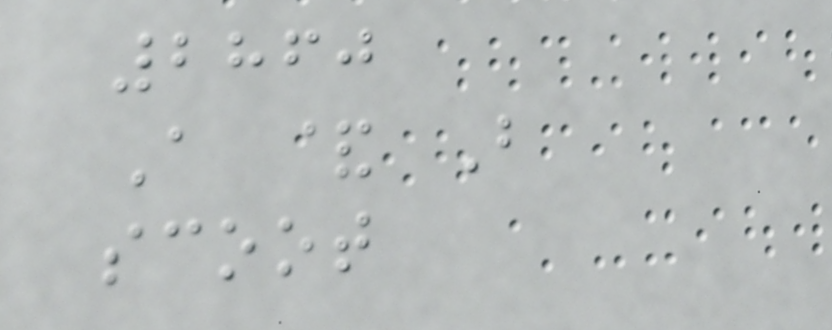2860
A & B
scoot
